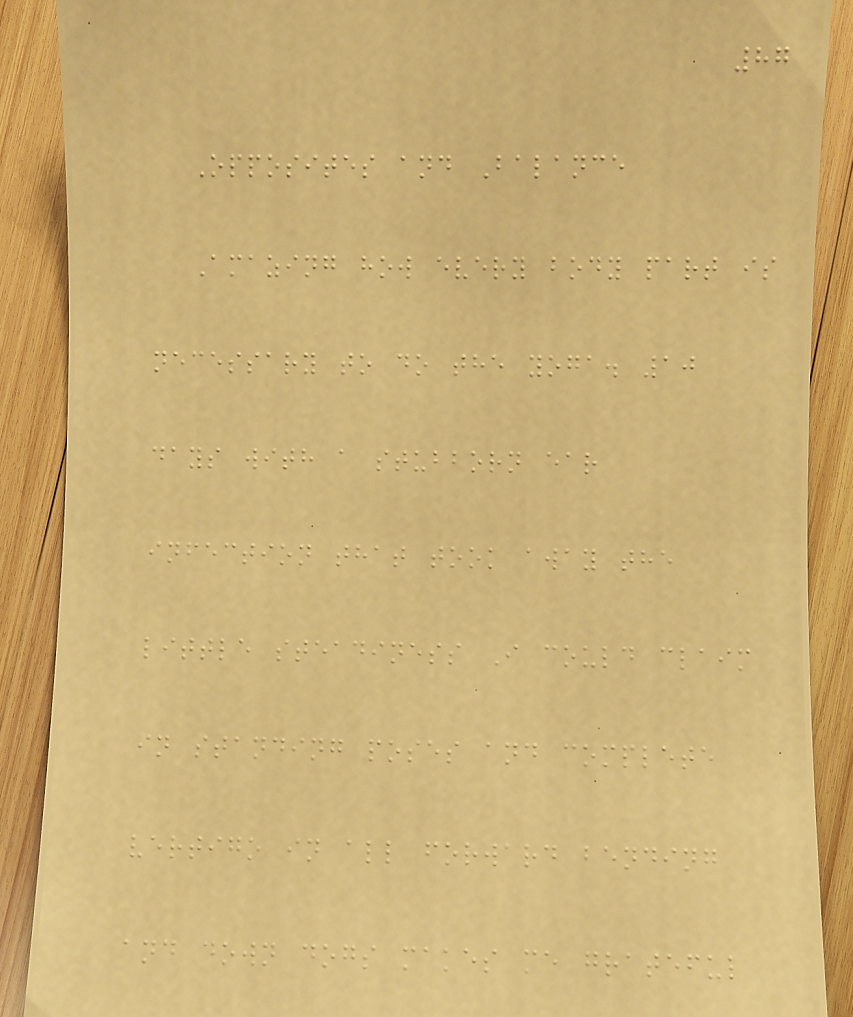87
Opposites and Balance
Amazing how every body part is
necessary to do the yoga. 10
days with a stubborn ear
infection that took away the
little steadiness I could claim
in standing poses and complete
vertigo in all forward bending
and down dogs makes me grateful
